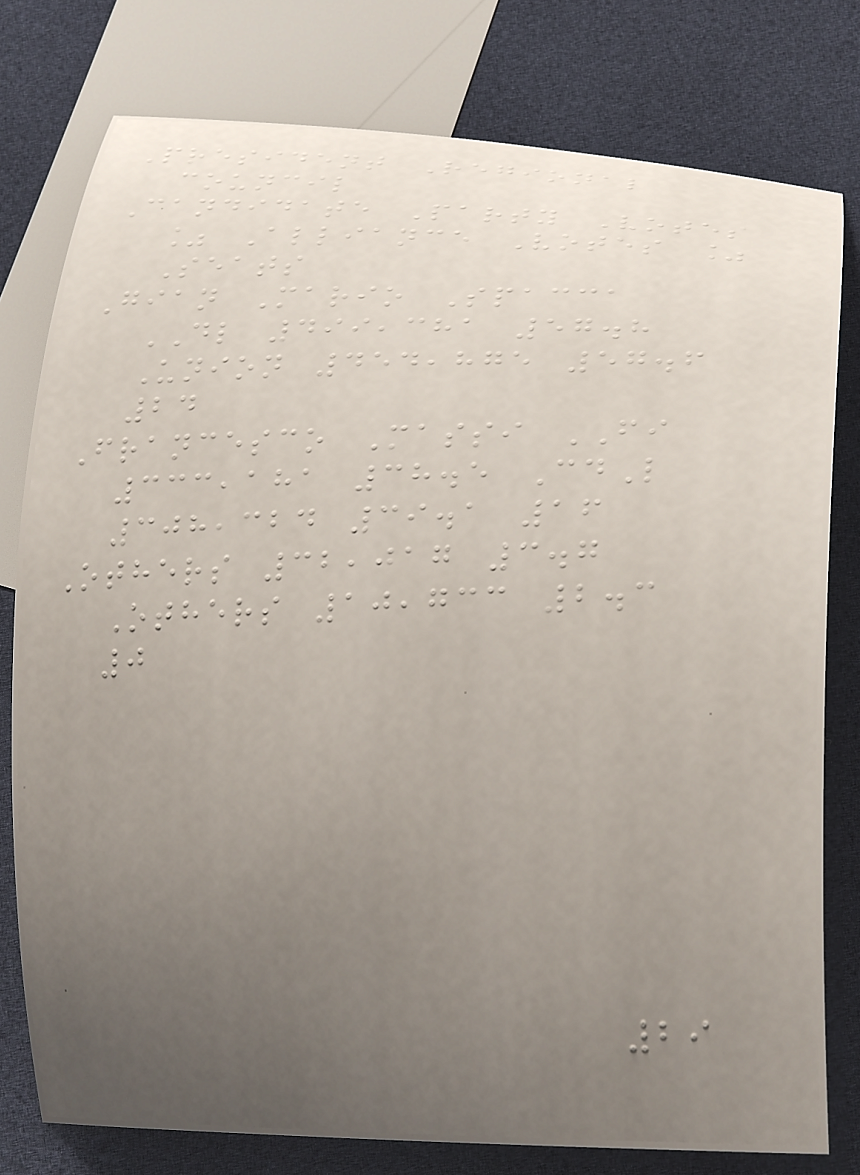President Regional
council
Candidate Party Votes
% Alliance Votes %
Seats
Gian Mario Spacca
DL 499,381 57.8
Union 454,875 57.6
24
Francesco Massi FI
333,181 38.5 CdL
308,324 39.1 16
Others 32,017 3.7
Others 10,733 2.3
0
29
